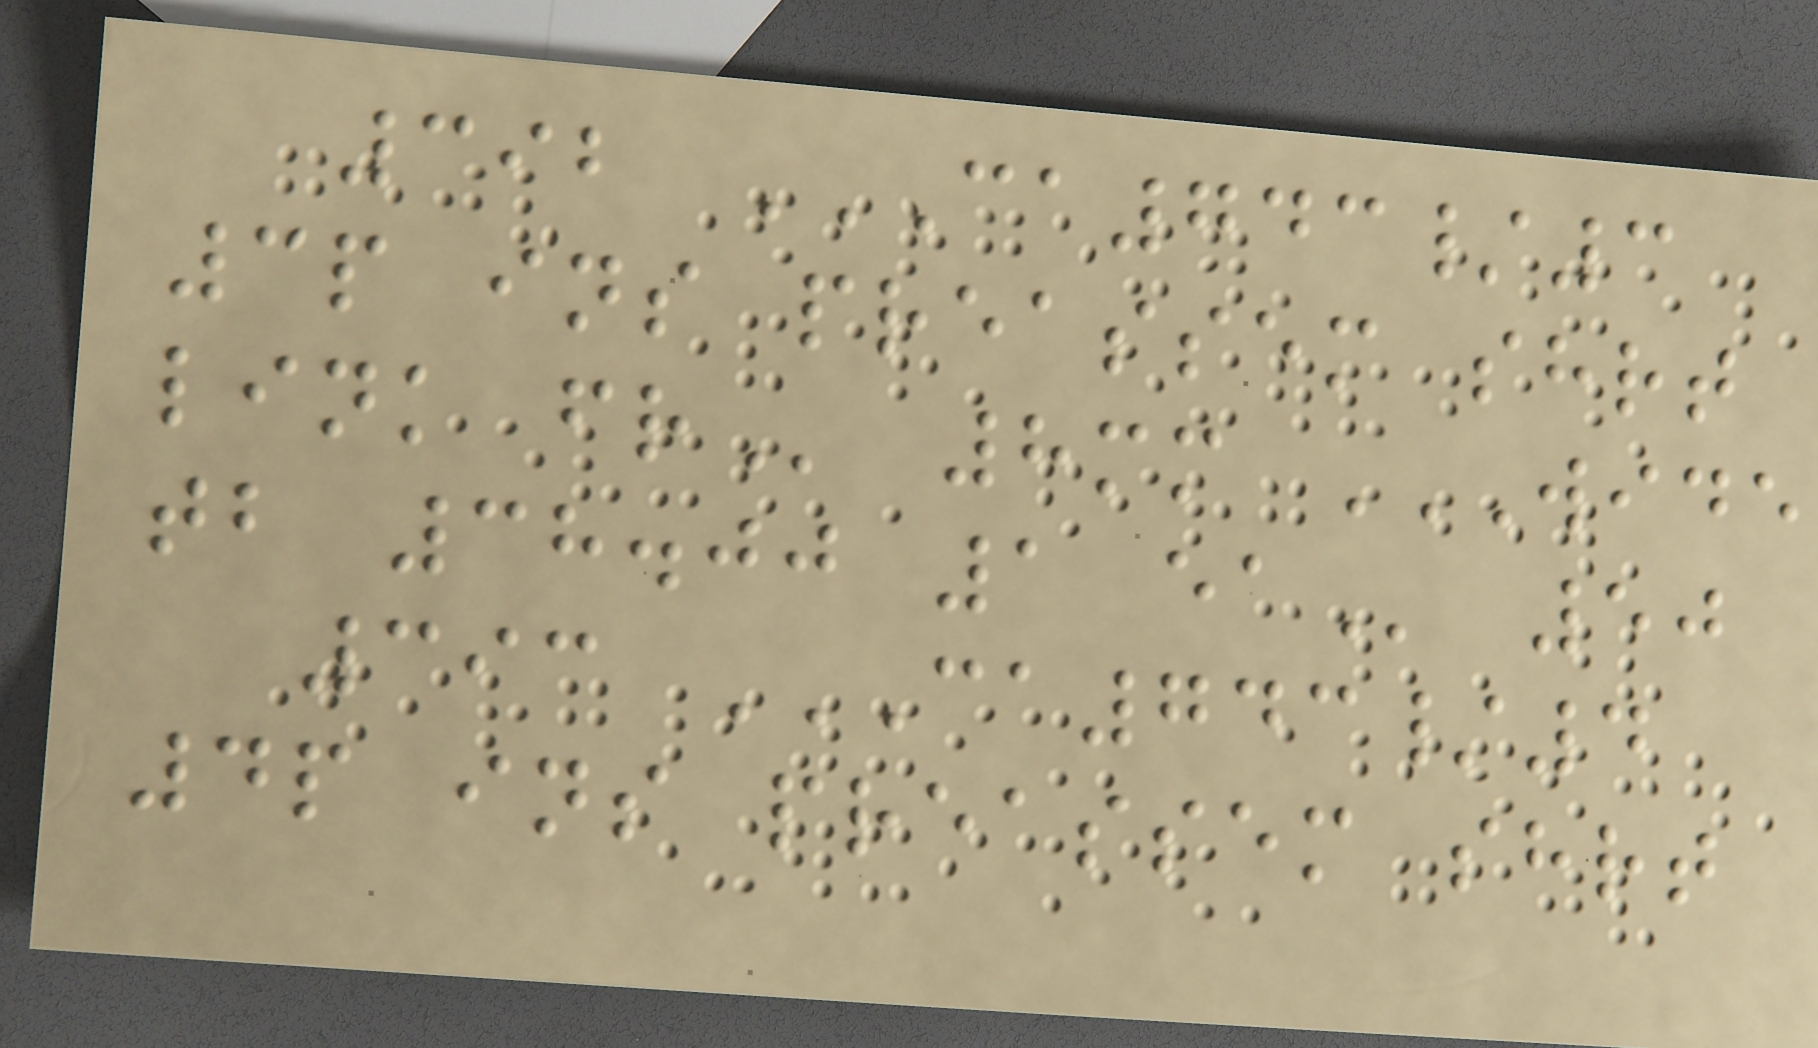392 CA743/3
3P INS PREASSEM SHRT
LINK FR 8mm WIDE
TB 38.00 1 EA 50
393 CA743/4
4P INS PREASSEM SHRT
